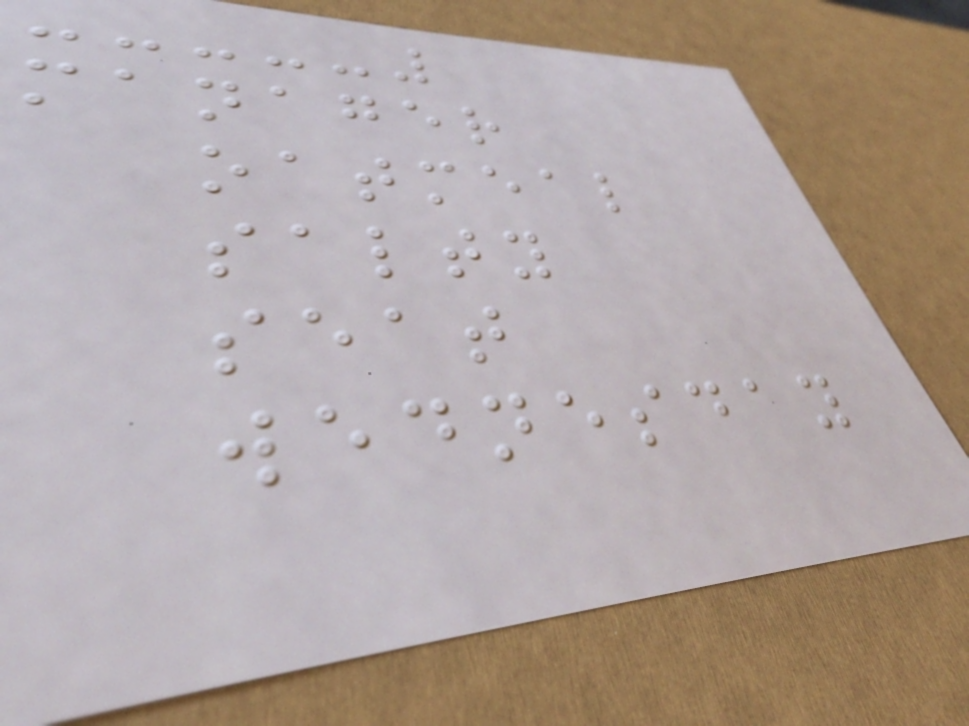manager
oatmeal
salty
seat
wednesday
